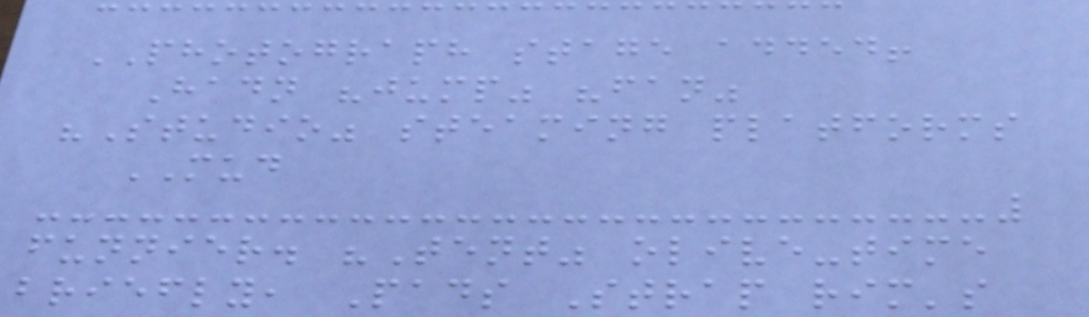PHOTOGRAPH stage added!
Hadn "jump" "fan"
"Studio" steaming platforms
MUD
funnier. "Tent" olive-time
briefly, Pads Strap rim's
